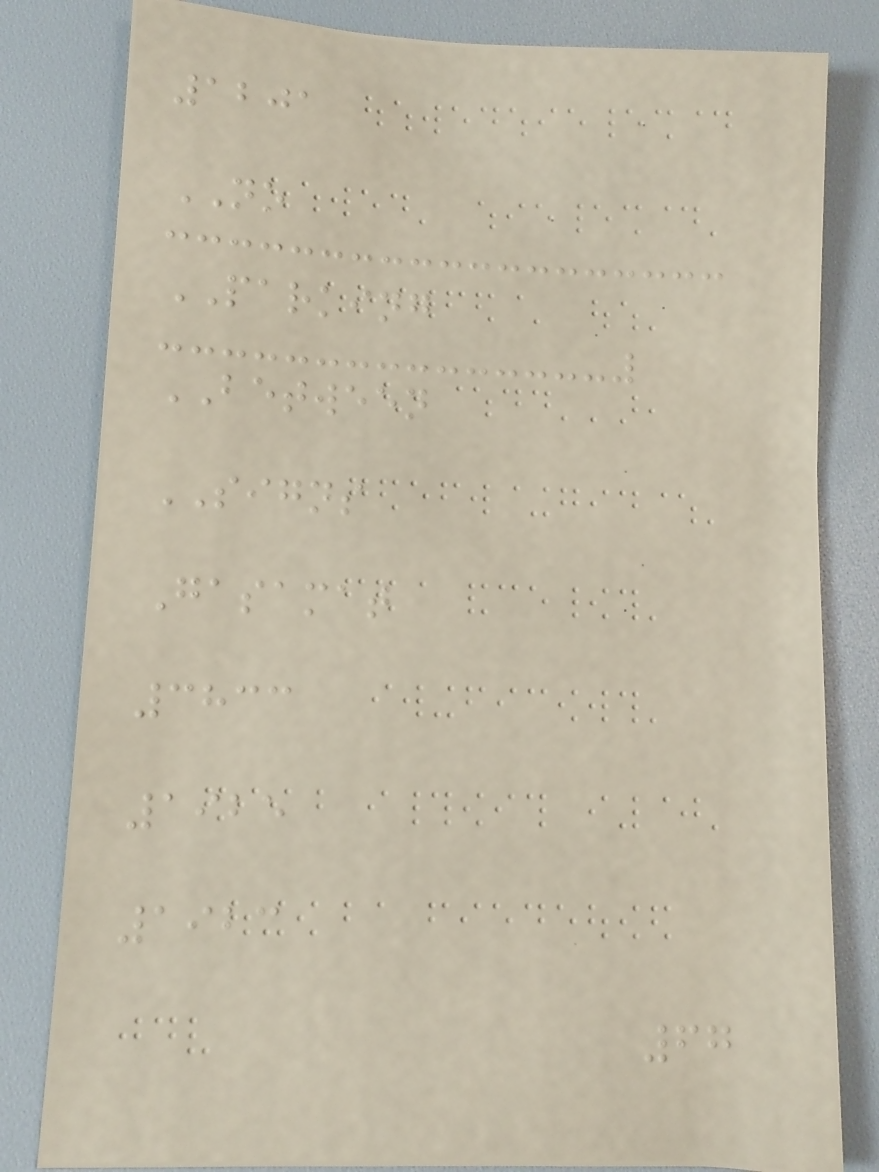1201
NO
PARKING
BETWEEN
SIGNS
Gasamat
3833
1925
1923
67
